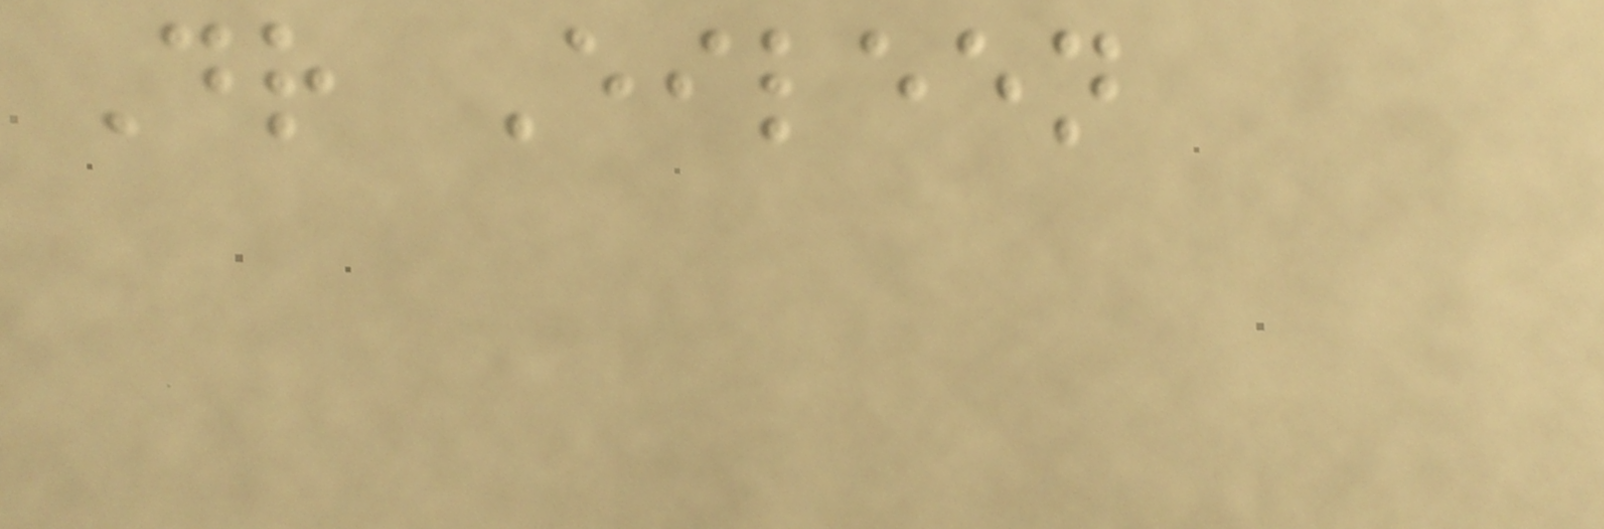Dr Eileen
